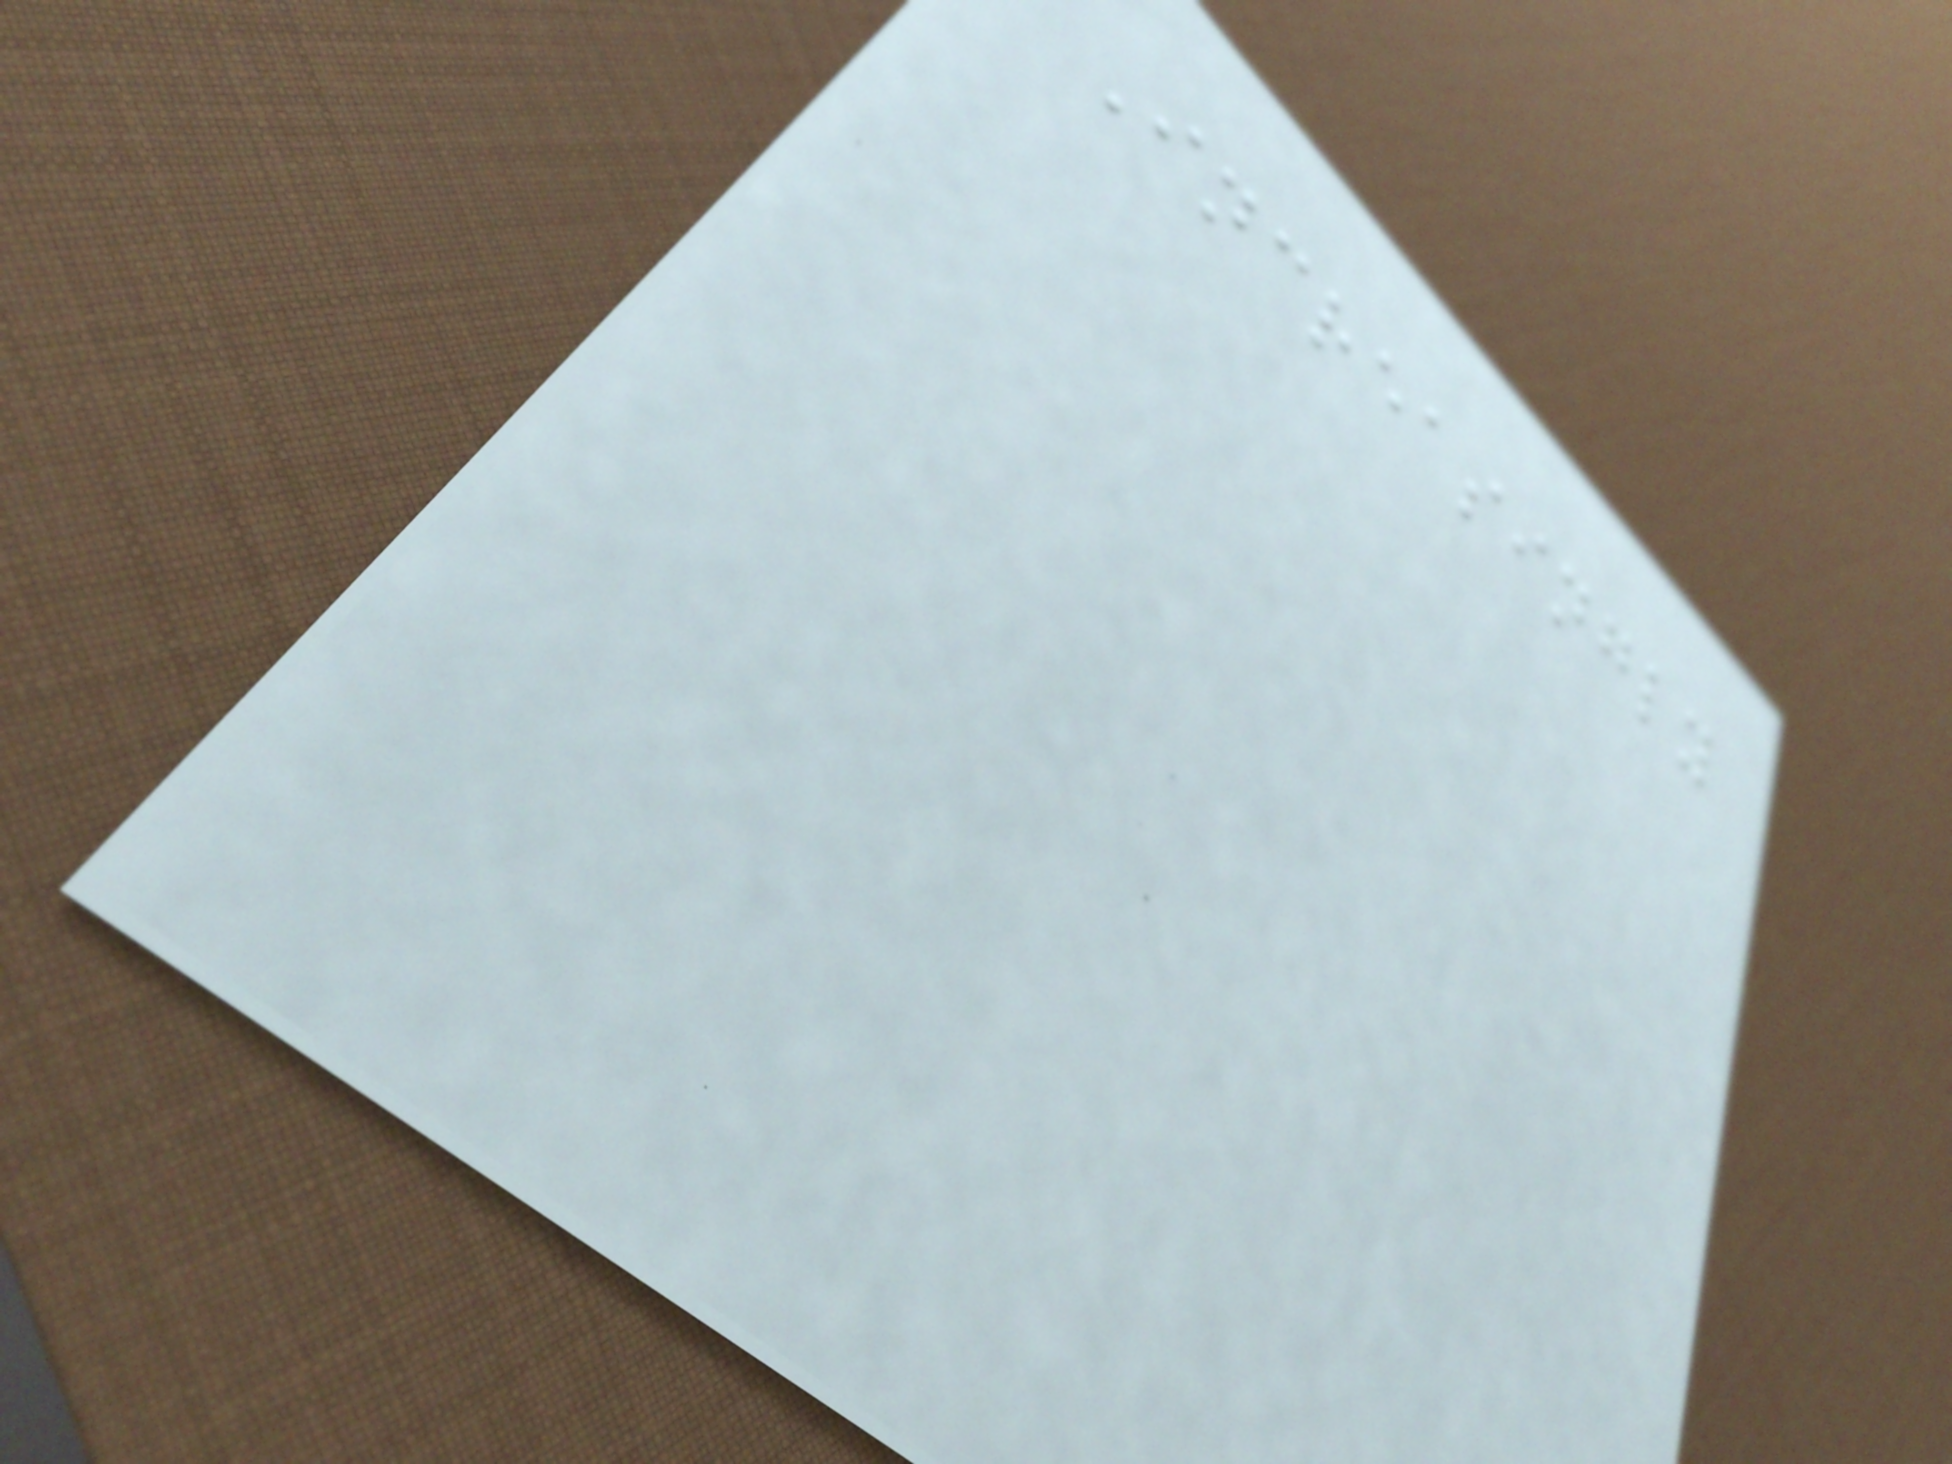Increasingly
